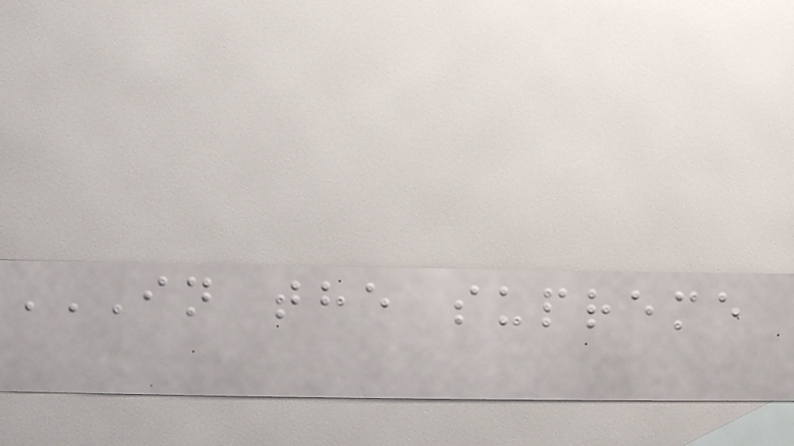IN THE SUPREME
